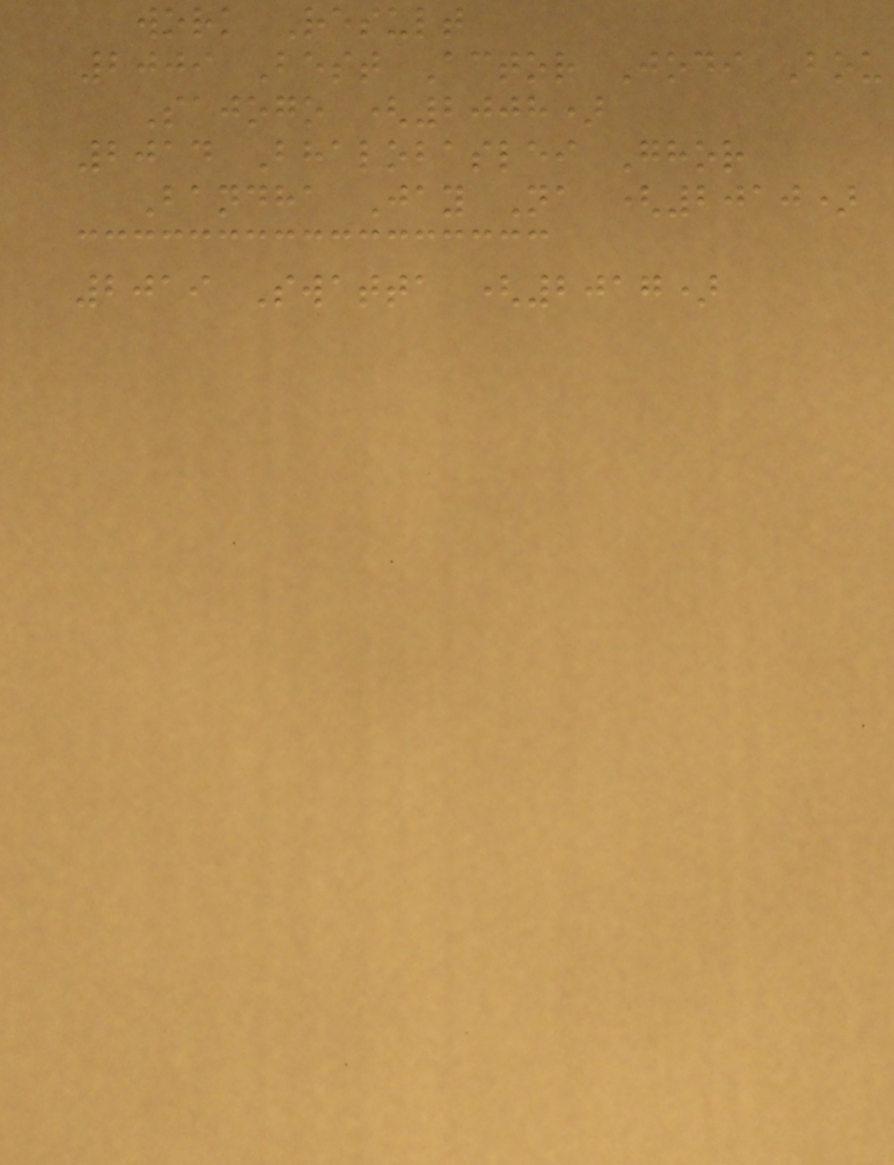work Result
2009 Best Actor Jodi Bou
Sajogo (2008)
2014 Bhalobaslei Ghor
Bandha Jay Na (2010)
2019 Swatta (2017)
